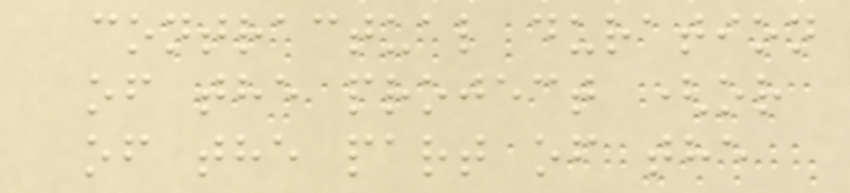contractual duration
of the project (or
of the part of the
